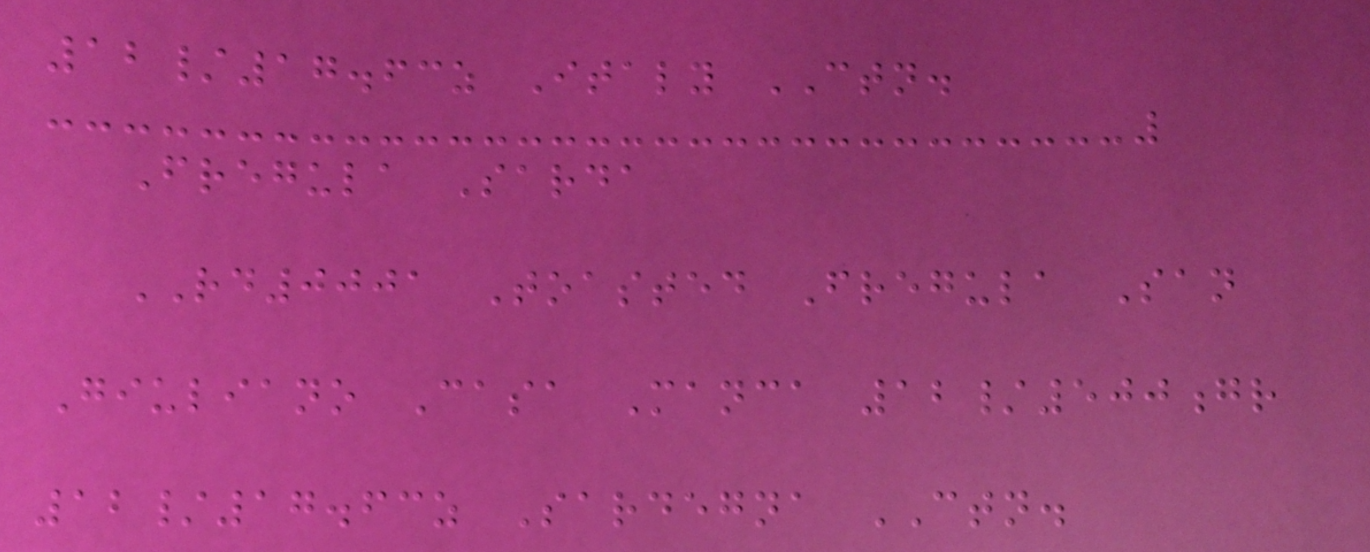12/17.63z Italy CTN.
Fregula Sarda
RD0001 Toasted Fregula San
Giuliano Casa Manca 12/500gr
12/17.63z Sardegna CTN.
